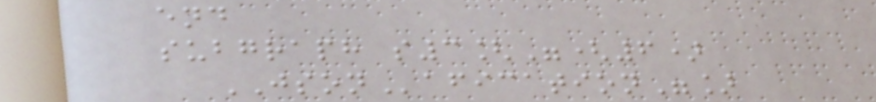end
subgraph s3["(6)
JSONafication"]
